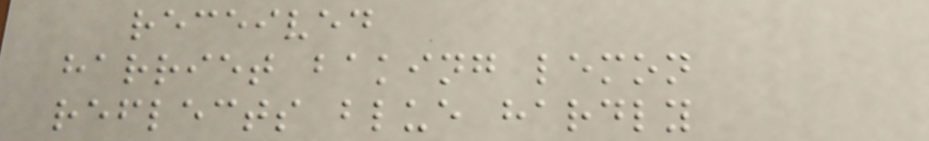received
harriet baking lemon
reflects blue hardly
